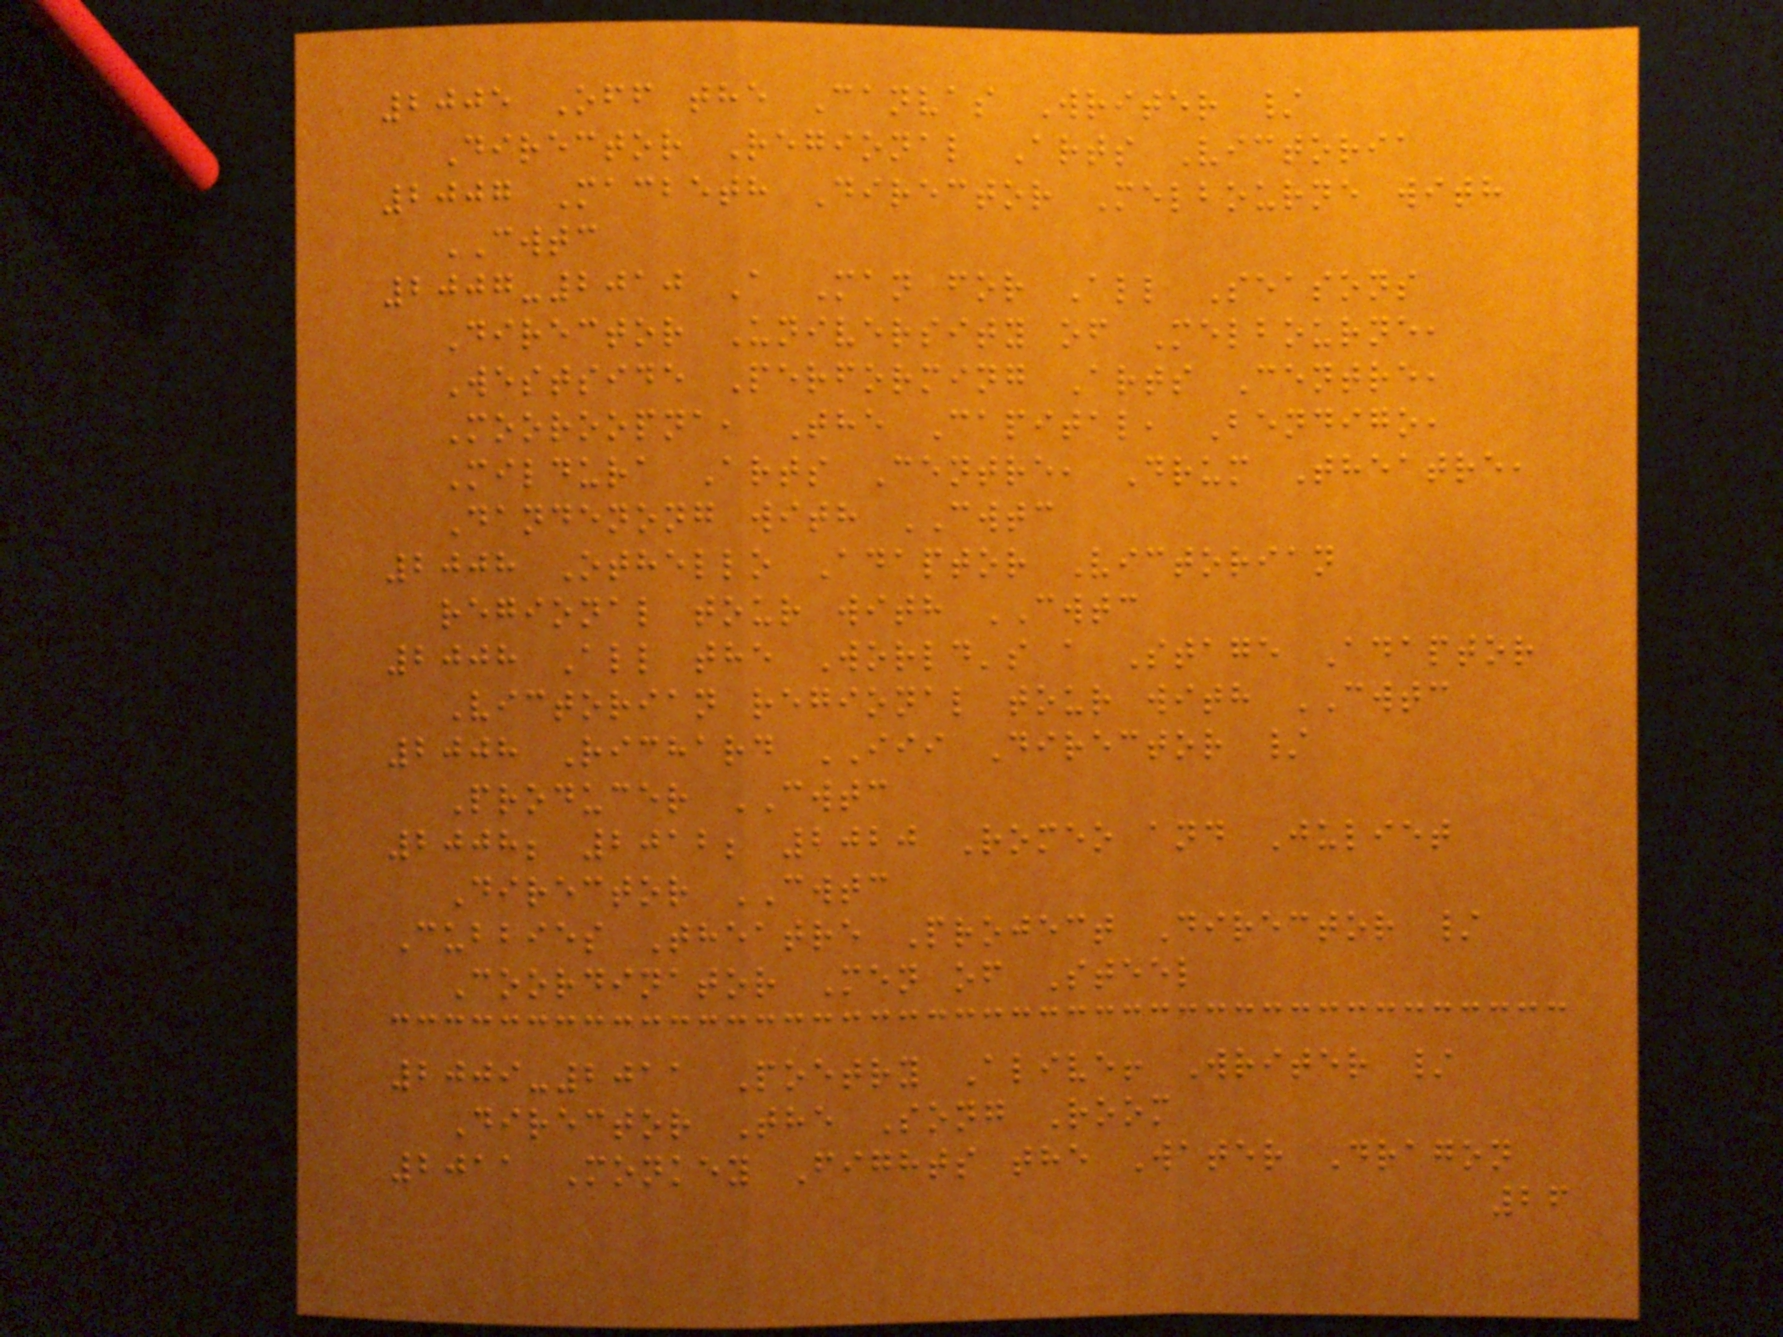2005 Off the Canvas Writer /
Director Regional Arts Victoria
2007 Macbeth Director Melbourne with
CWTC
2007-2010 A Man for All Seasons
Director University of Melbourne,
Westside Performing Arts Centre,
Mooroopna, The Capital, Bendigo,
Mildura Arts Centre, Drum Theatre,
Dandenong with CWTC
2008 Othello Adaptor Victorian
regional tour with CWTC
2008 All the World's a Stage Adaptor
Victorian regional tour with CWTC
2008 Richard III Director /
Producer CWTC
2008; 2012; 2020 Romeo and Juliet
Director CWTC
Cubbies Theatre Project Director /
Coordinator Men of Steel
2009-2011 Poetry Alive! Writer /
Director The Song Room
2011 Monkey Fights the Water Dragon
26
